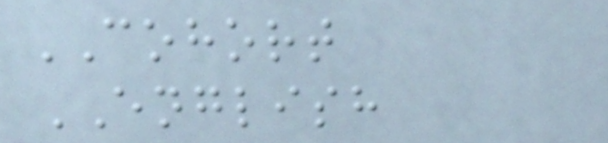COHORT
ENGLISH
